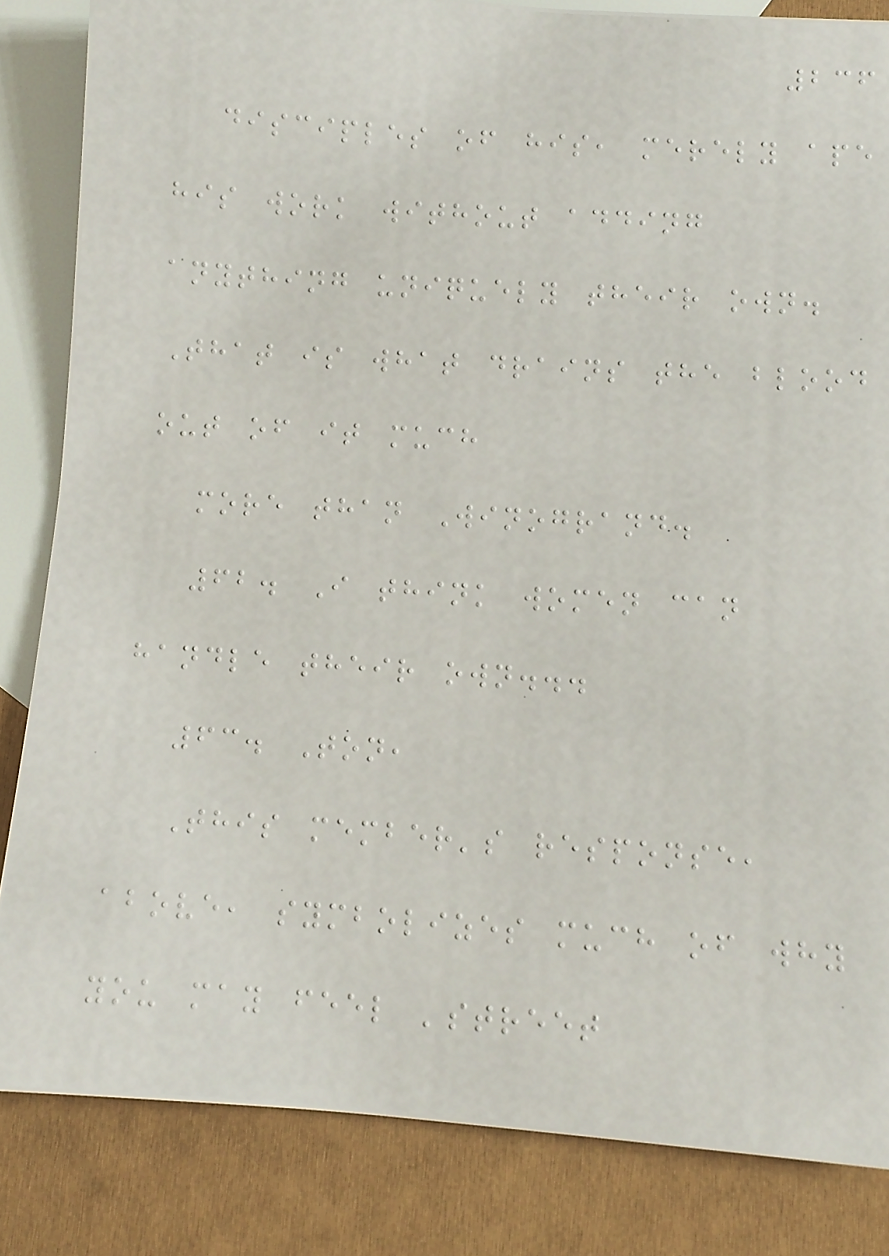236
disciples of his, merely ape
his work without adding
anything uniquely their own.
That is what drains the blood
out of it much
more than Winogrand.
62. I think women can
handle their own...
63. Ton,
This member's response,
above, symbolizes much of why
you may feel 'street
